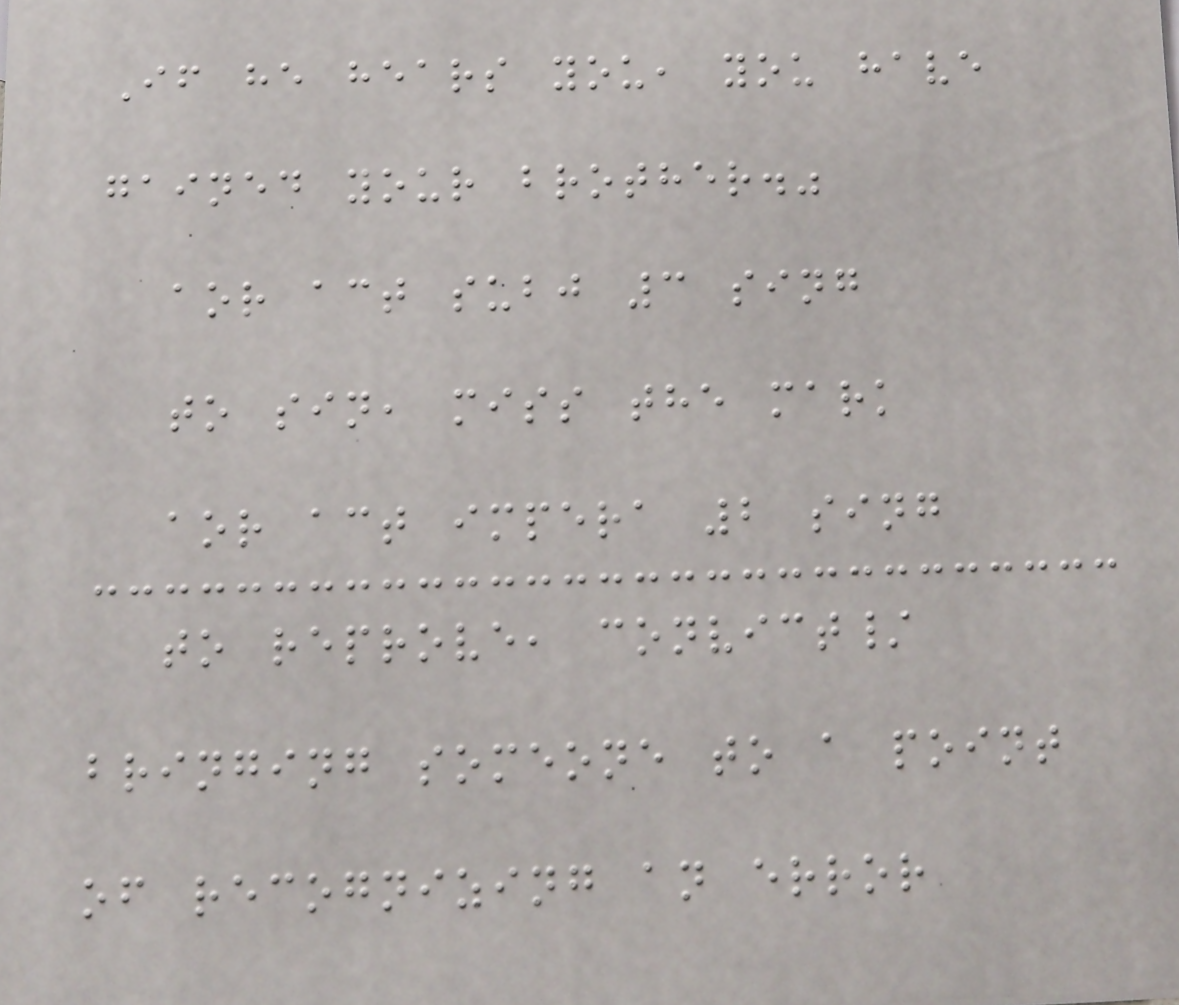If he hears you, you have
gained your brother."
aor act subj 3 sing
to sin, miss the mark
aor act impera 2 sing
to reprove, convict/
bringing someone to a point
of recognizing an error
